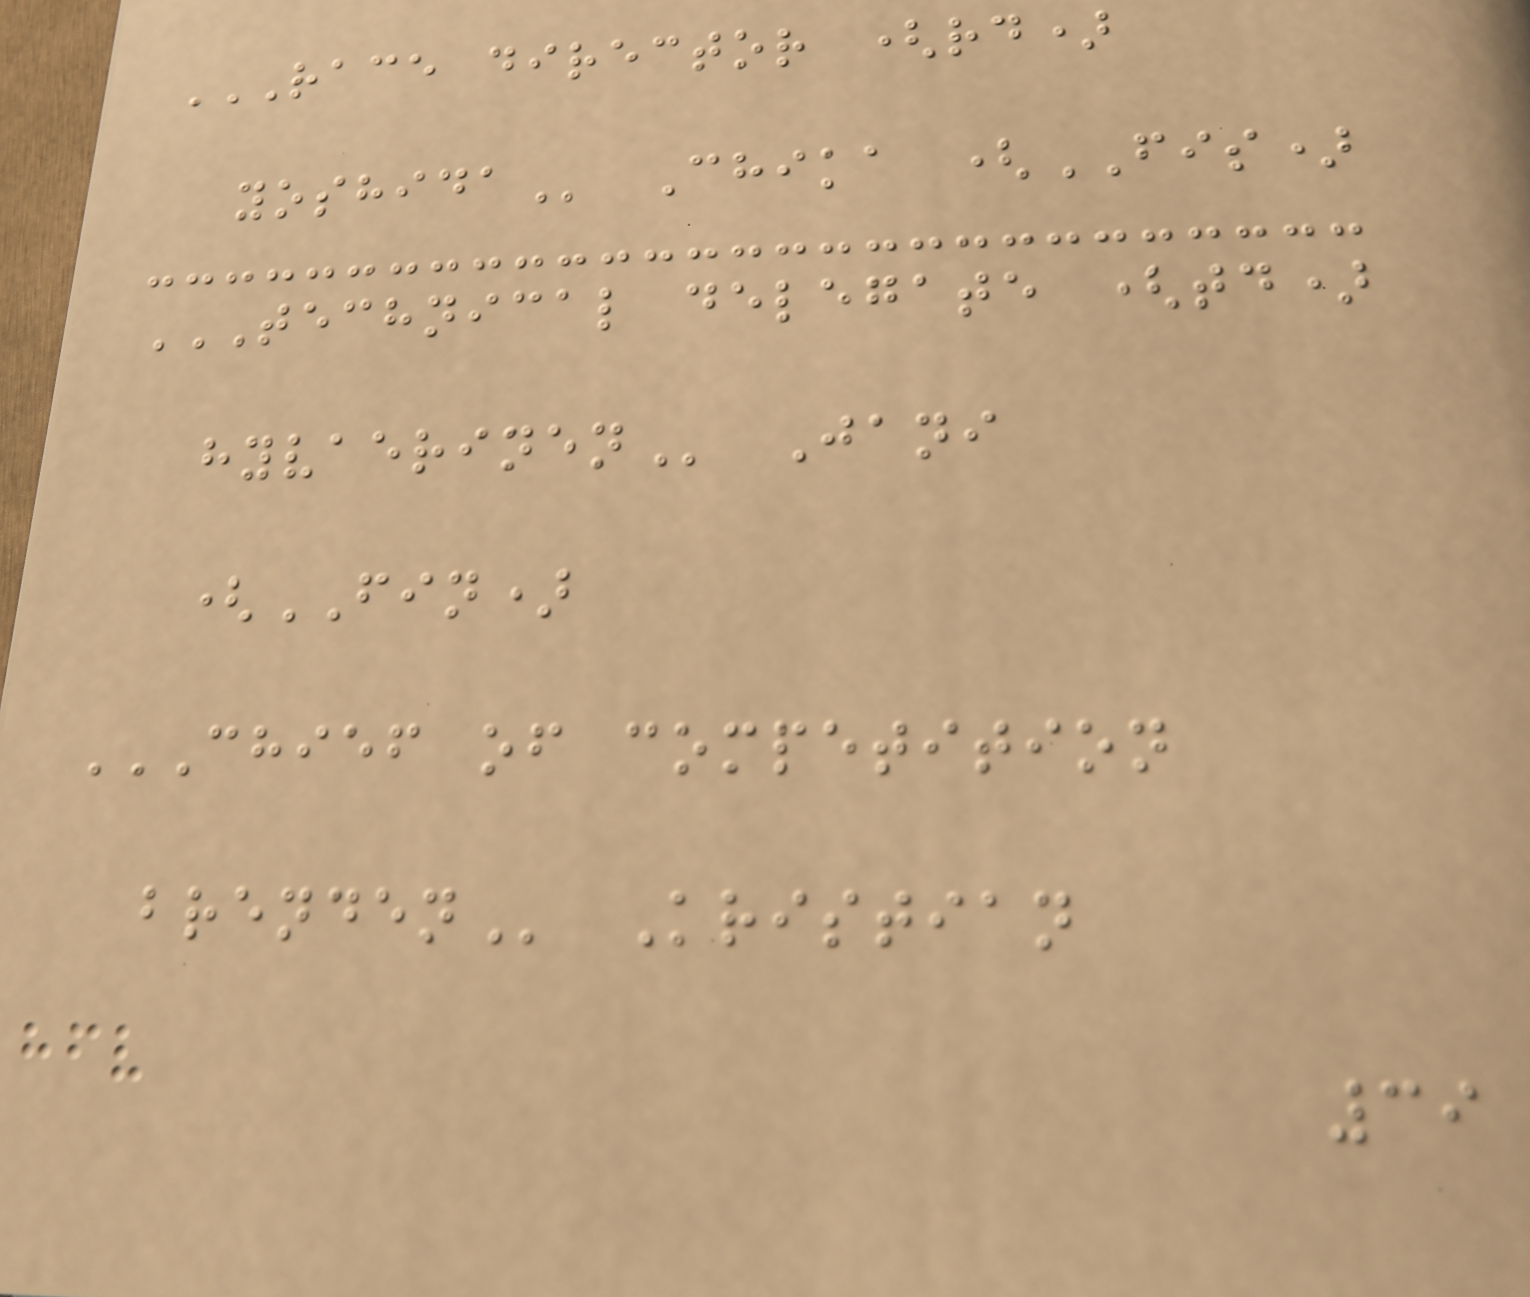RACE DIRECTOR (RD)
YOSHIDA Chika (FIS)
TECHNICAL DELEGATE (TD)
HYVAERINEN Jani
(FIN)
CHIEF OF COMPETITION
BRENDEN Kristian
39
